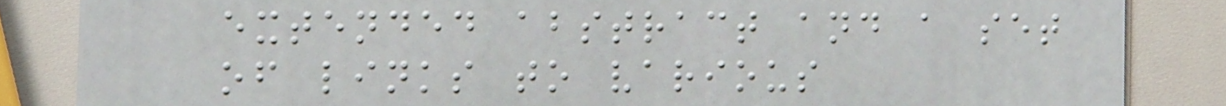extended abstract and a set
of links to various
